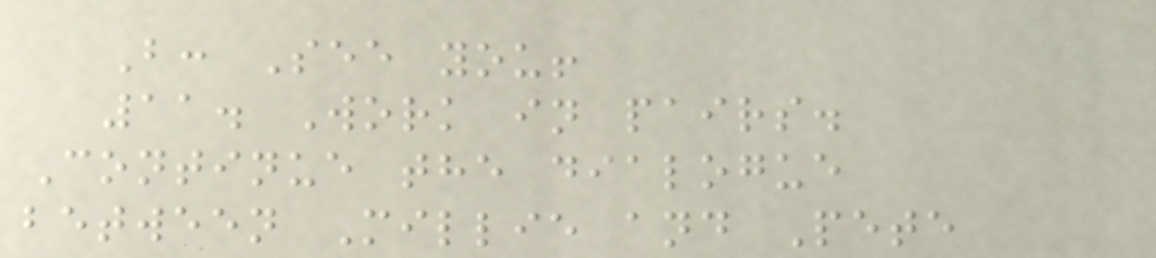B: See you!
11. Work in pairs.
Continue the dialogue
between Millie and Pete
